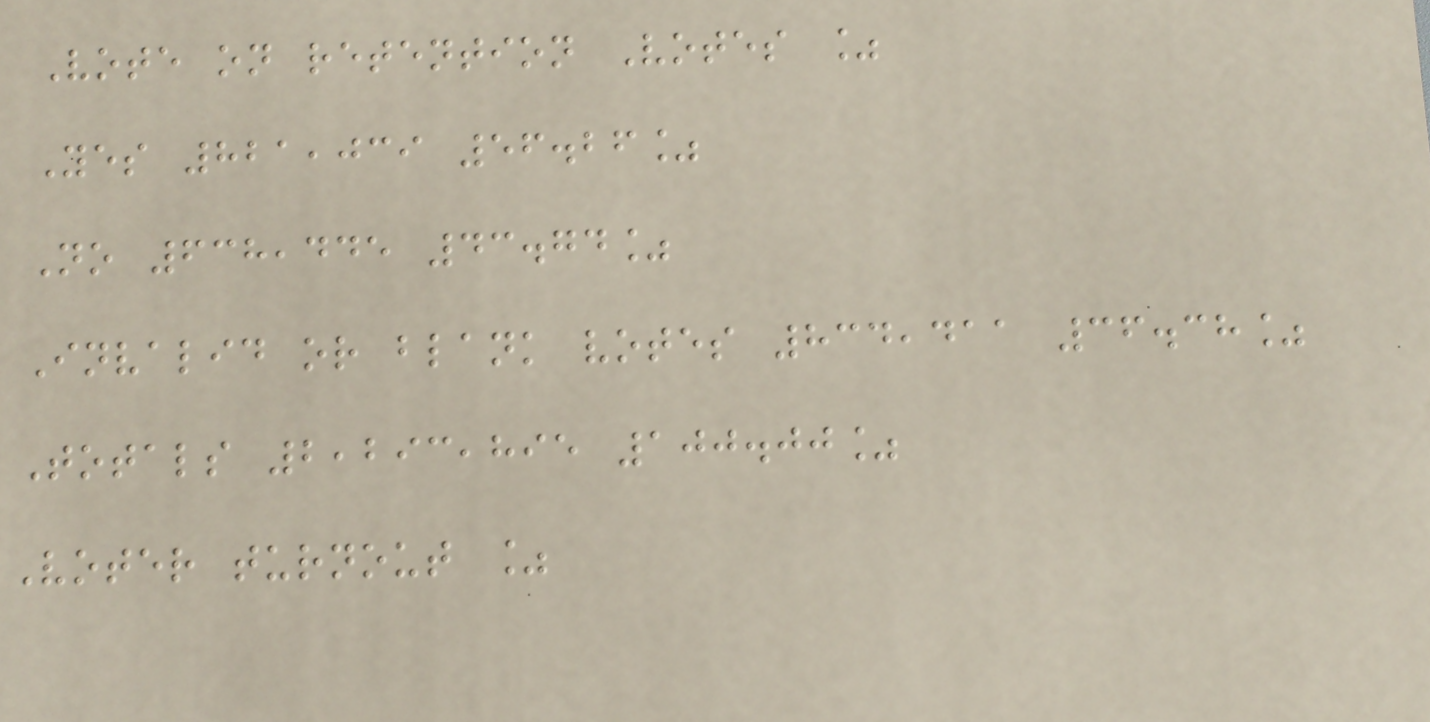Vote on retention Votes %
Yes 821,039 56.26%
No 638,445 43.74%
Invalid or blank votes 834,411 36.38%
Totals 2,293,895 100.00%
Voter turnout %
